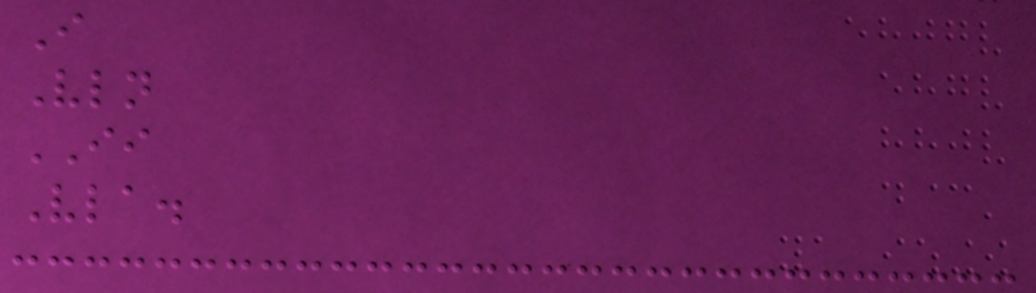I
Vln
II
Vla.
